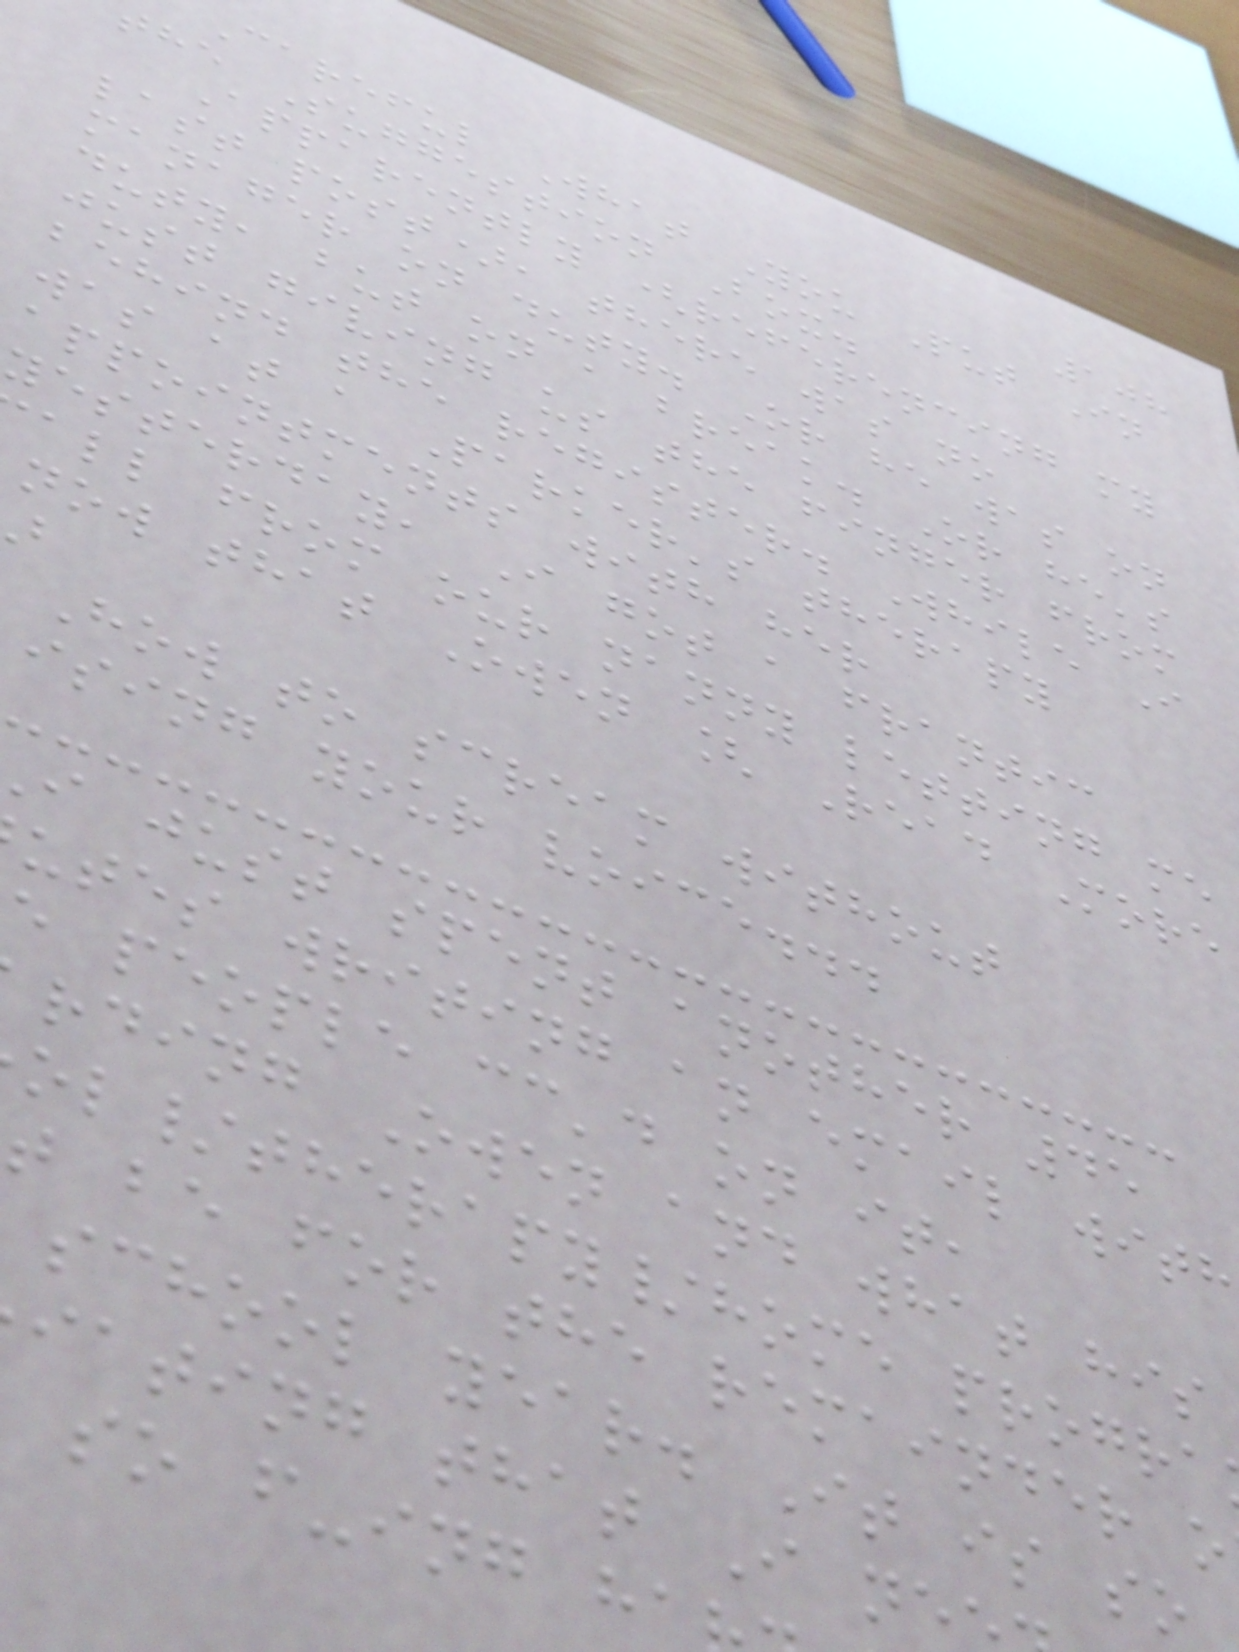108
Careful What You Put In
the Suggestion Box.
Apparently (referencing my
last post), there was no
manager on duty. Or he was on
duty, but on a break. Or he's
just giving us the finger from
behind the register. While I
was at a Parker's therapy
appointments with her
yesterday, I got a frantic
all from our nanny letting me
now that Owen [ Read More
How to scream without
ising your voice...
i just spent another 45
utes writing an email with
e people cc'd on it,
rding Owen and what his
ol/therapy/home progra
t be for the remainder o
school year. It is so
iating that I ne
so f-ing ha
